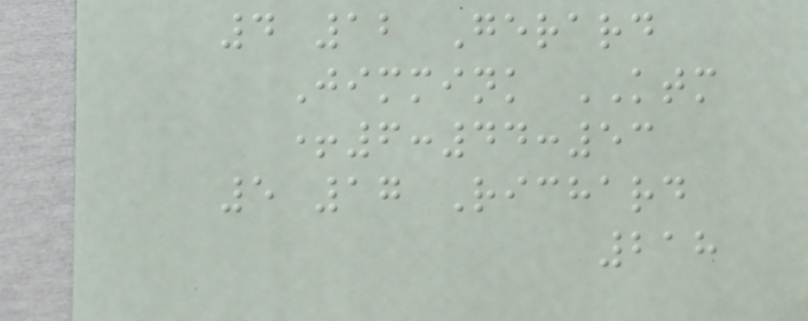4 12 Gerard
Jimmink KTM
+6:44:53
5 17 Richard
218
